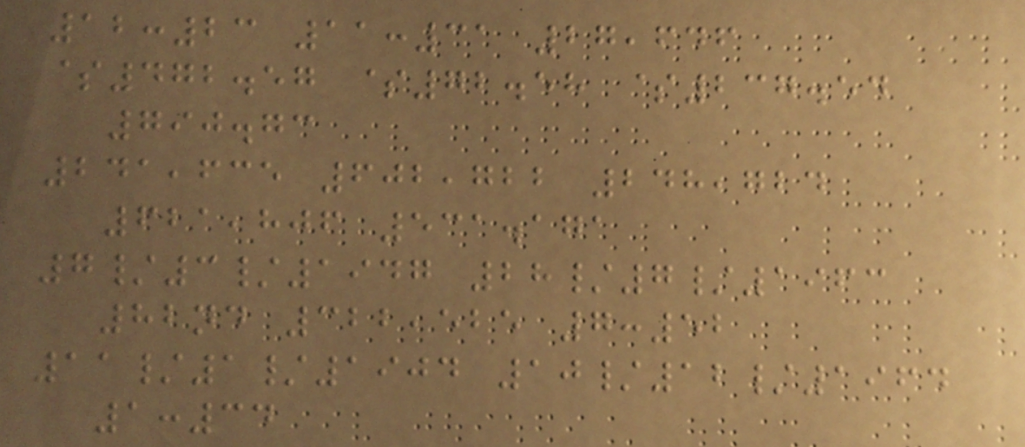12:23 11:31 27,646
$472.57 $72.58 $237.54
790.73
241,635 602,722 248,724
621,806 531.171
7/3/1947 28/7/1963
82nd 322,525 7:52
11/1/1904 10/12/1964
1:34
